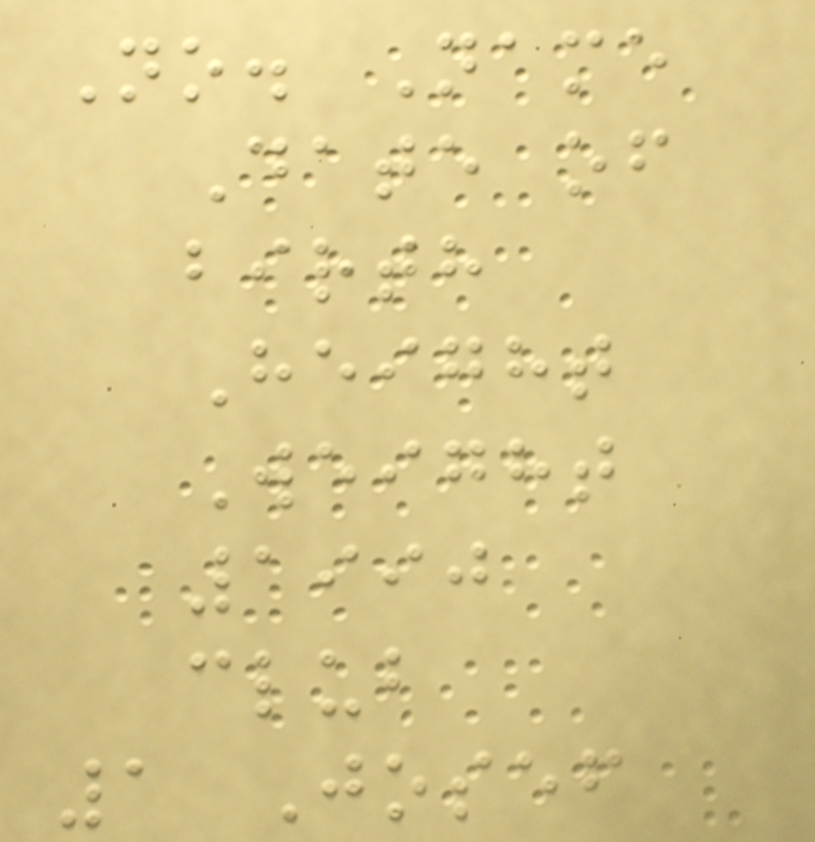No. Name
Date of
birth
Height
Weight
1990
club
1 Josef
